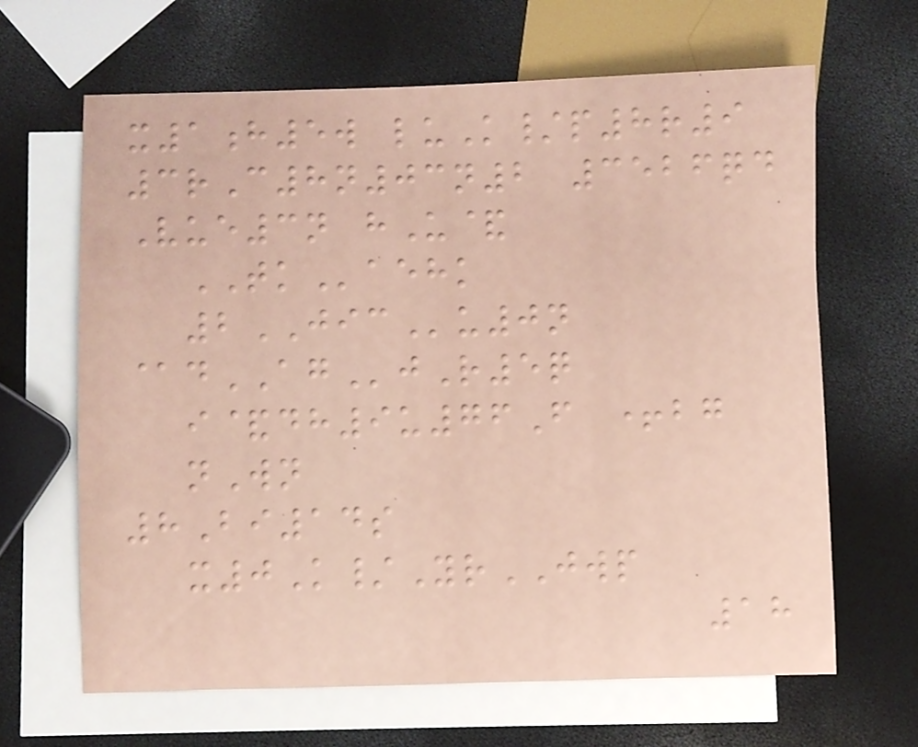x1h5w luK/p8r9
3rC8n03n2 3526qd
Vue3n hU&
TKaehk
2JICu0n
@dAGjR5q
i&dh9u76F +bg
nWn
8Bi14s
x0K/YrJWP
18
